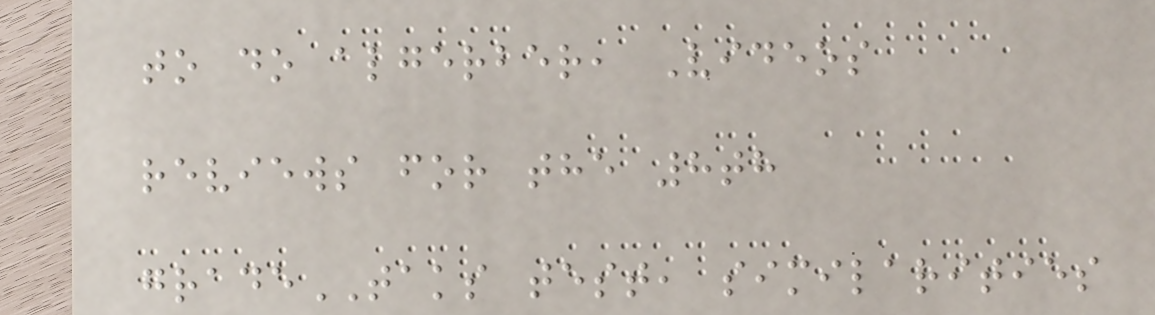to do algerber, Videos
reviews for the 8th
gradeTAKS test, similarities
